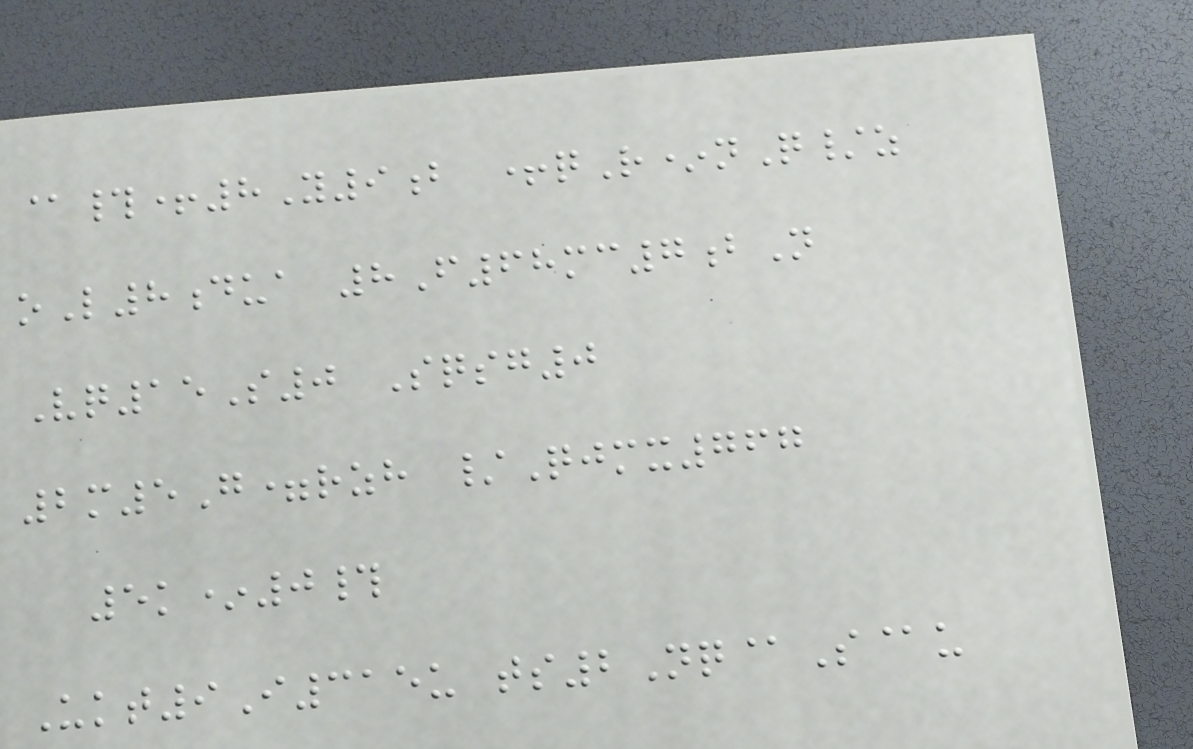@#+8Y9b +qR*nQ/z
oL8dua 8F68mc7bN
Vq15S0 Sqsg0
2m5G=rzh /Qjmx767
5k*0#
Ukt9I315u ts2Nq@S@u
